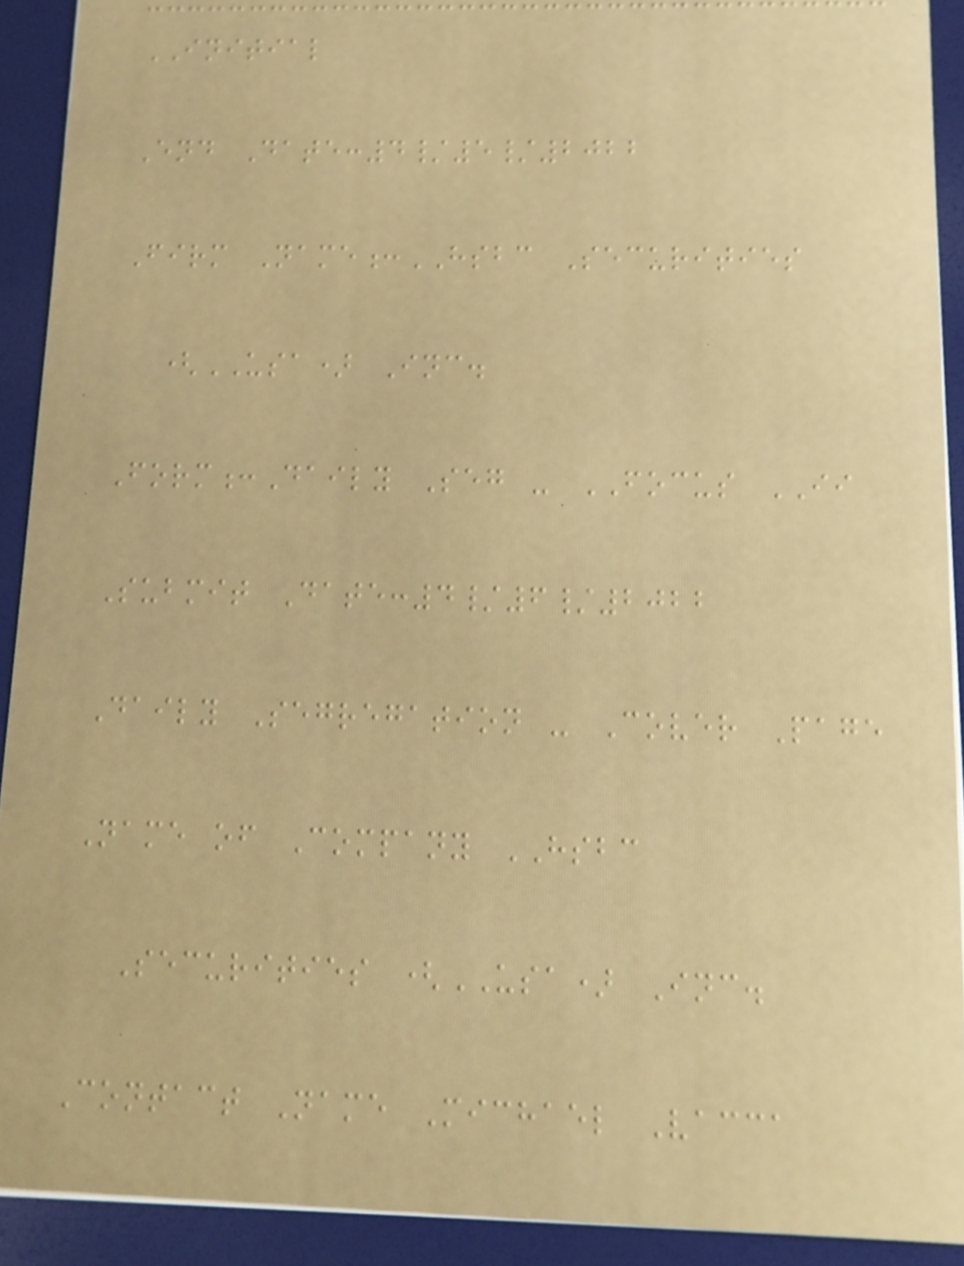INITIAL
End Date:4/5/2022
Firm Name:HSBC Securities
(USA) Inc.
Form:Daily Seg - FOCUS II
Submit Date:4/6/2022
Daily Segregation - Cover Page
Name of Company HSBC
Securities (USA) Inc.
Contact Name Michael Vacca
